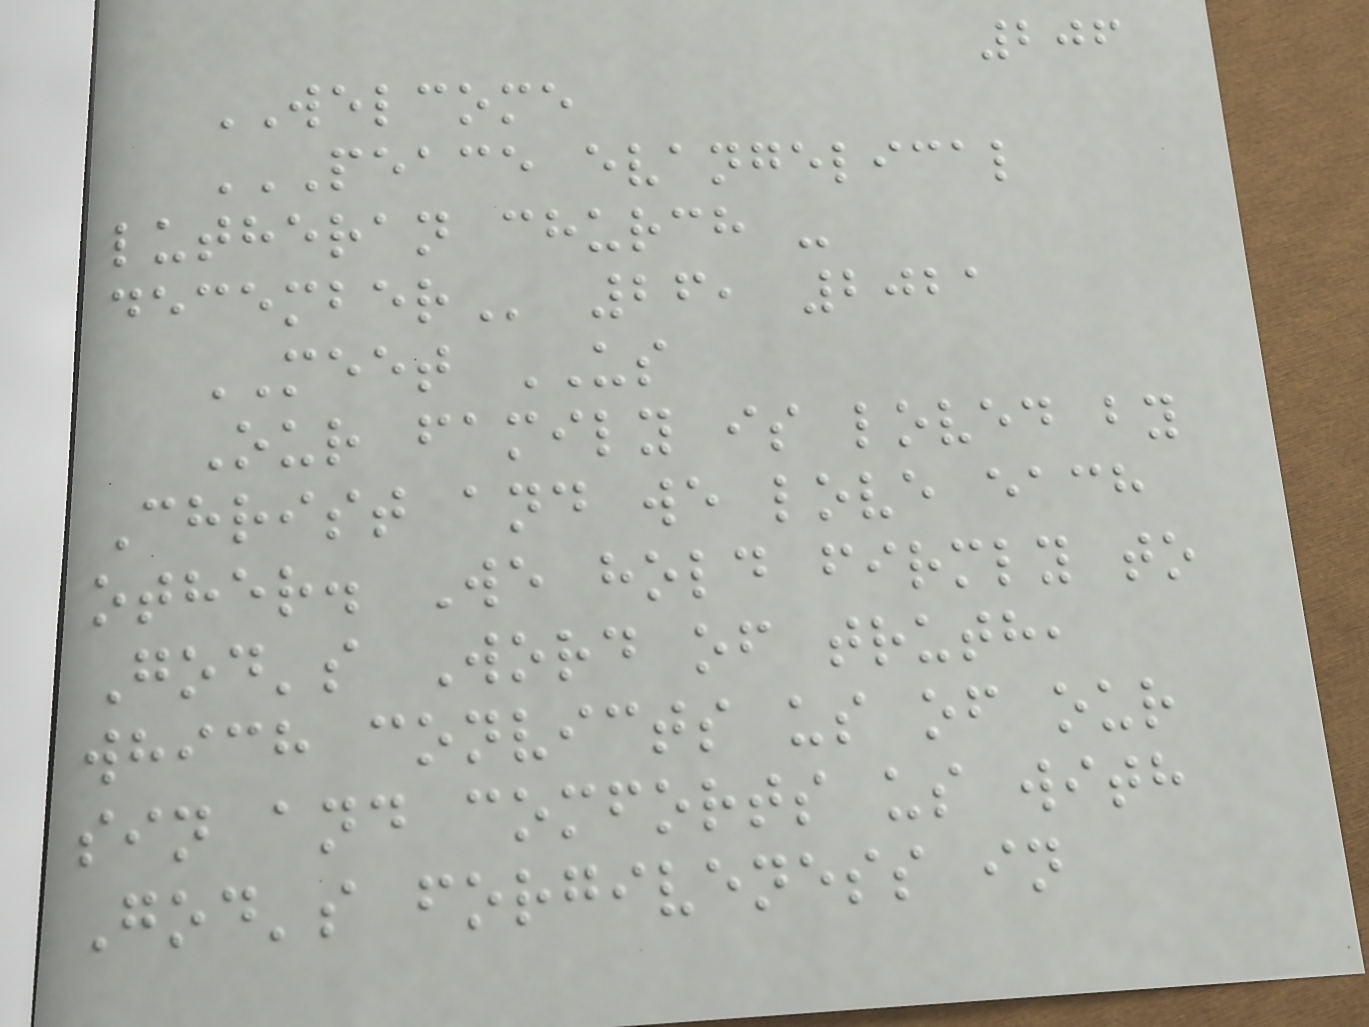206
WELCOME
PEACE EVANGELICAL
LUTHERAN CHURCH -
DECEMBER 26, 2021
MEET US
Our family is loved by
Christ and we love each
other. We hold firmly to
God's Word of truth,
which convicts us of our
sin and comforts us with
God's forgiveness in
